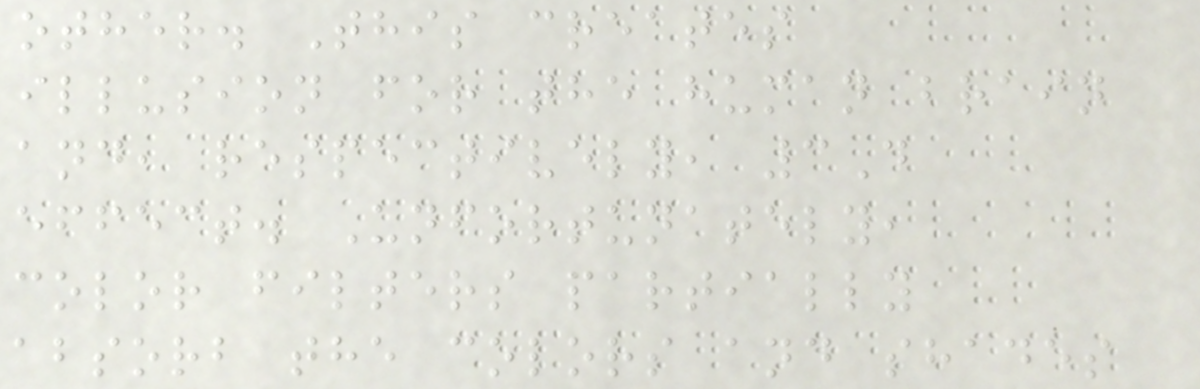other. This creates
illusion for the human brain
and, respectively, 3D
effect. Unfortunately,
color filters partially
absorb the colors and shades
